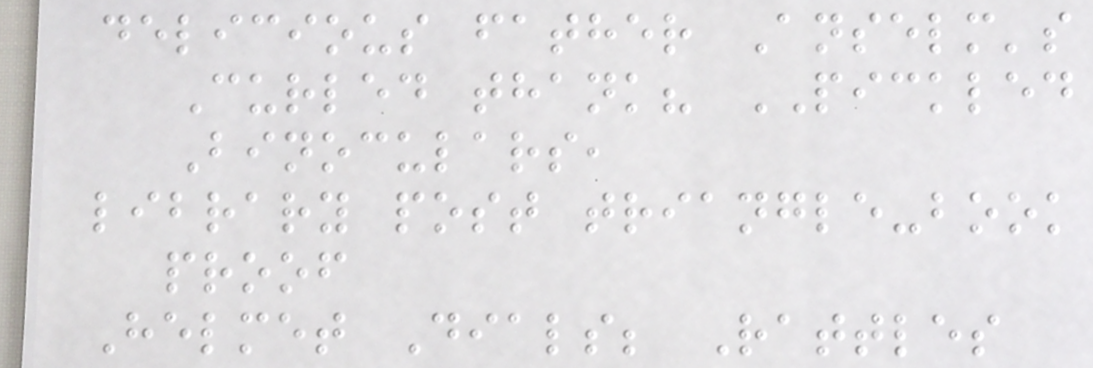delicious father Anselm's
Curled thank? PICKLED
Binoculars,
library post triangle-book
proof
Helmet Dials; Rattles
